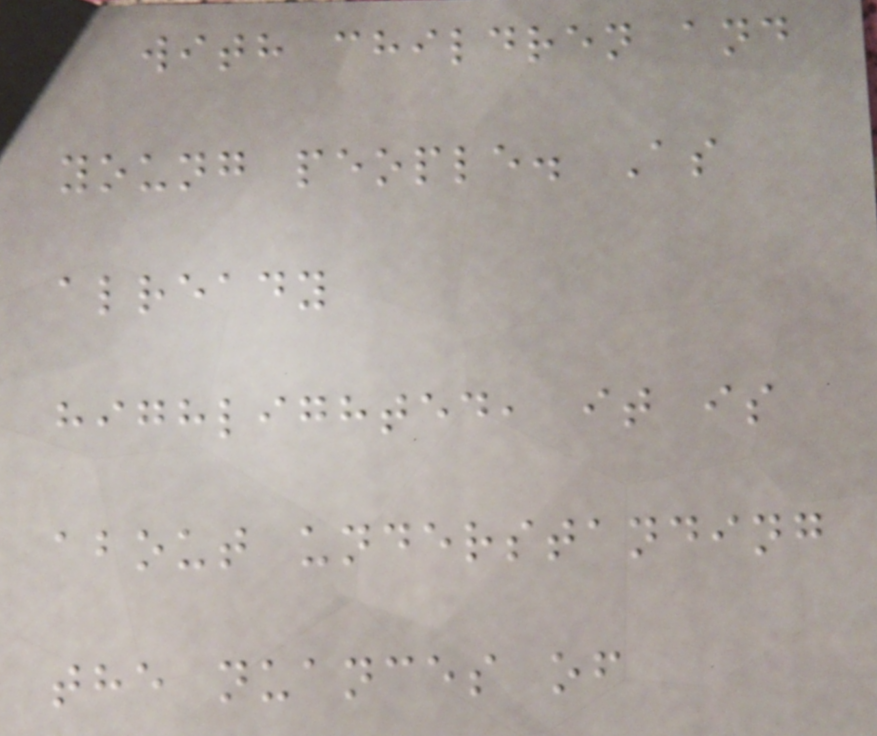with children and
young people. As
already
highlighted, it is
about understanding
the nuances of
